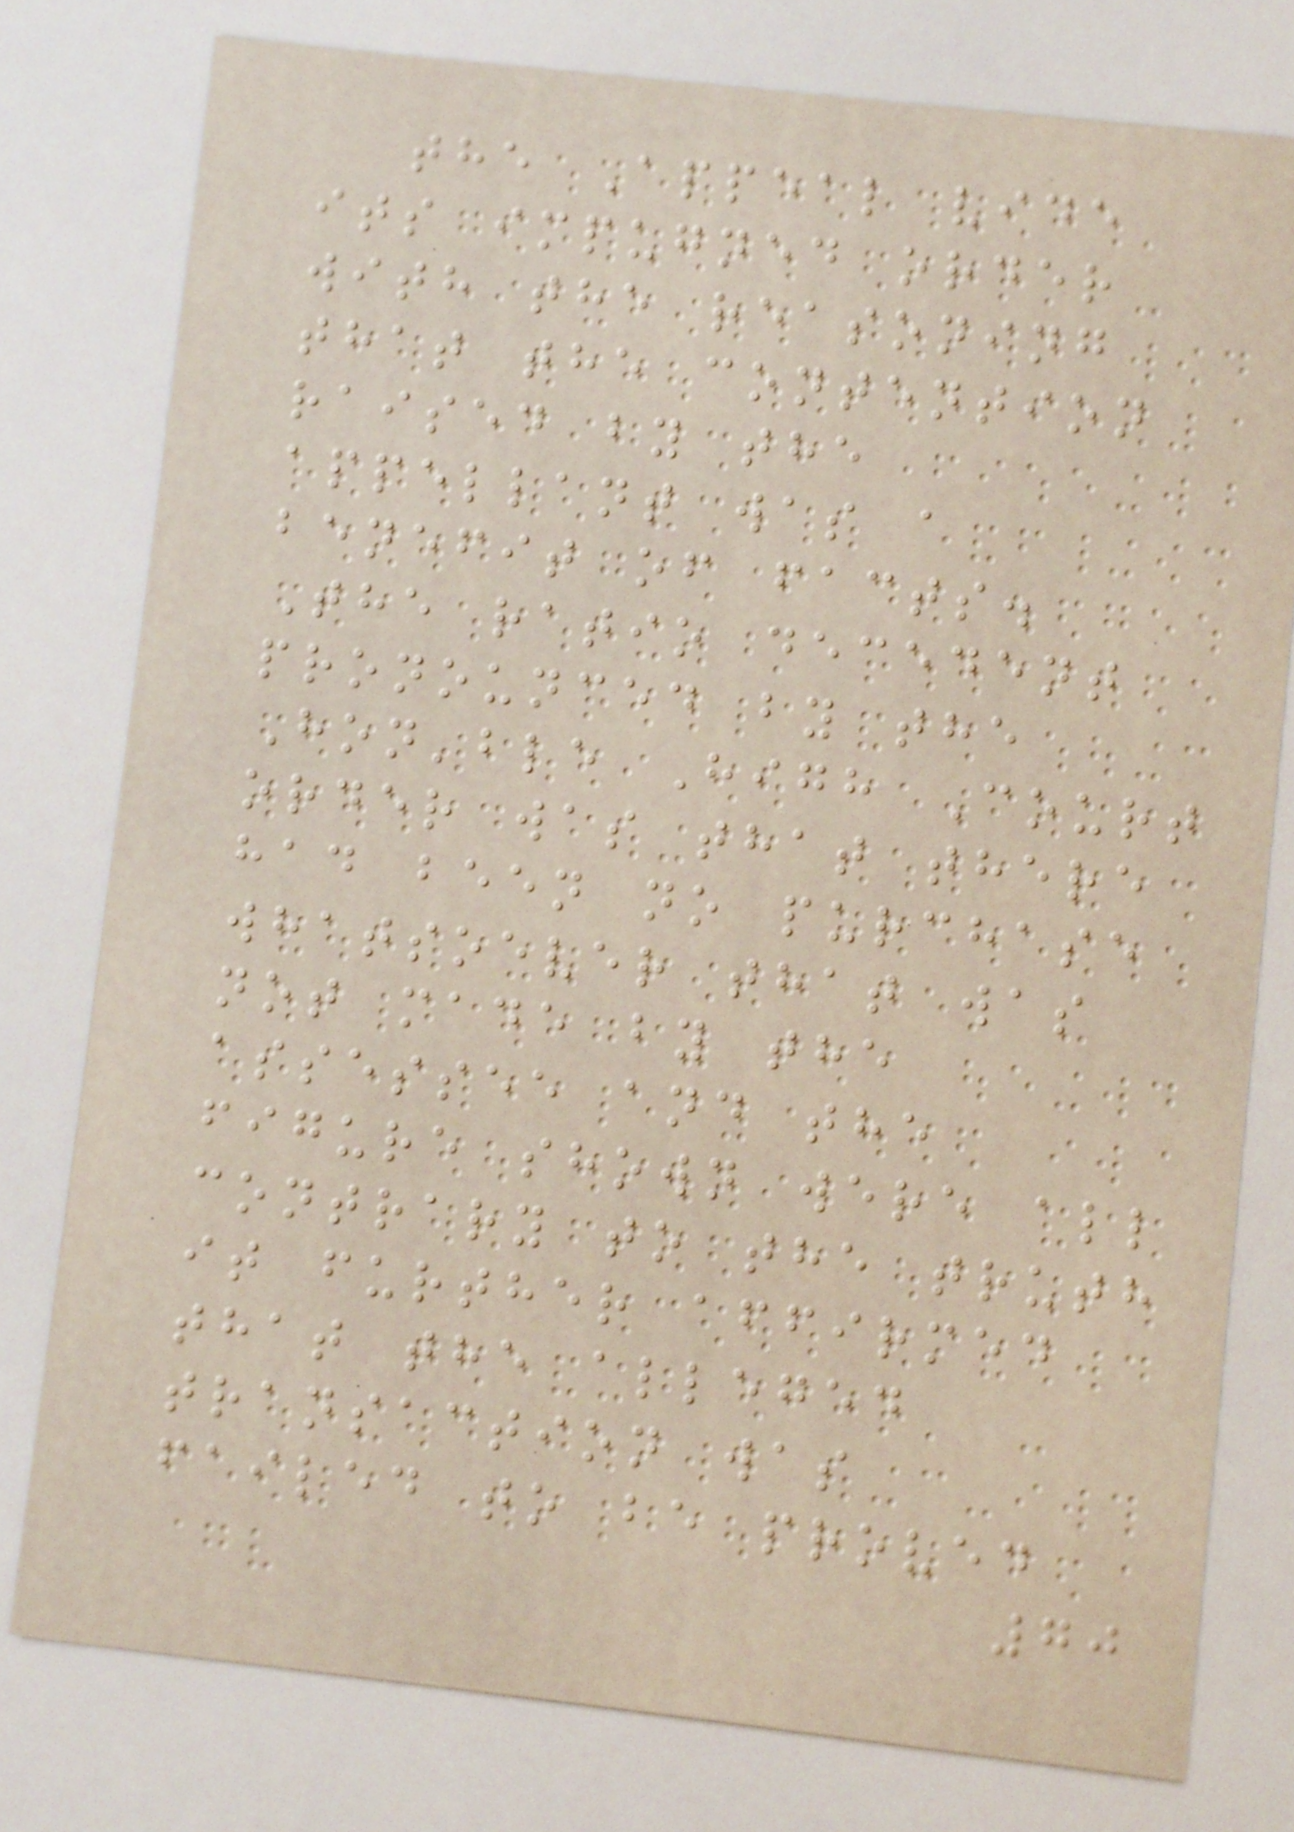the Appeal vide
its impugned order
with the reasoning
that the contention
raised by the
appellant was a
benefit of facts.
The ratio decedent
pronounced by the
Hon'ble High Court
order was that there
had been no purchase
whatsoever that was
not made by the
assessee and the
figure shown were all
contrary to the truth
it further affirmed
that the alleged
transaction was
failed to be proved
70
